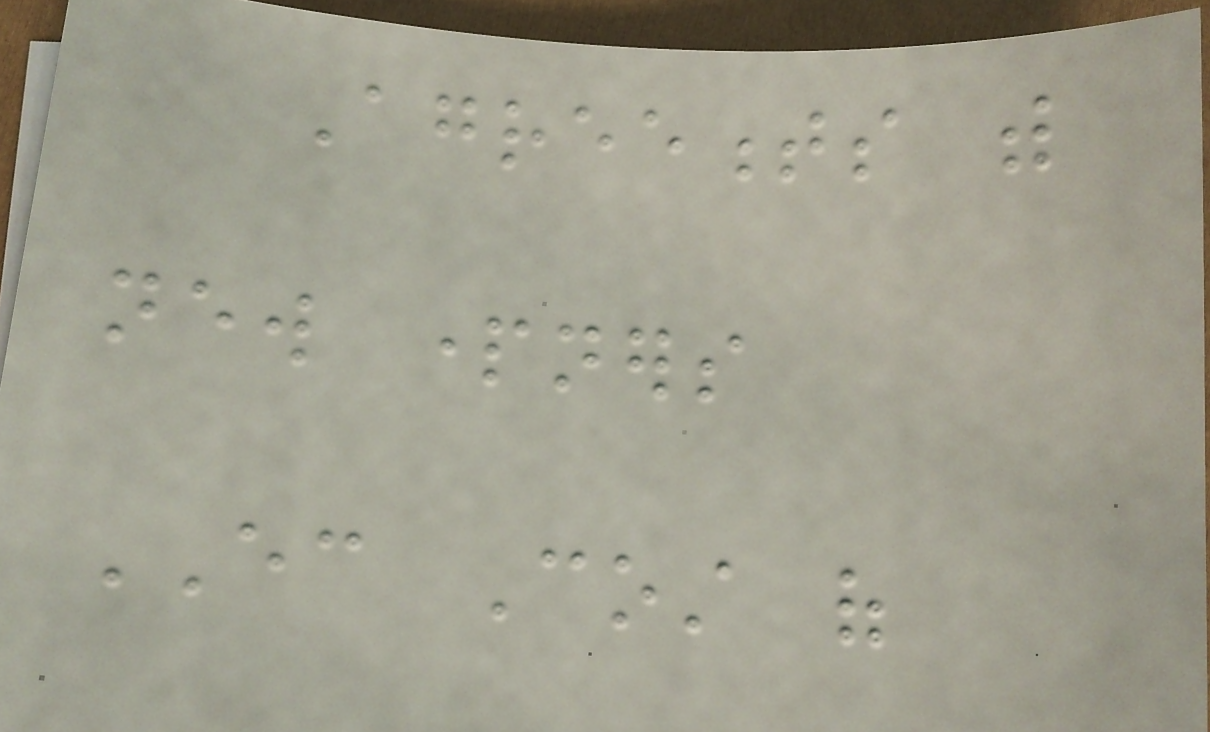Agreements with
new partners
EC Cost of
